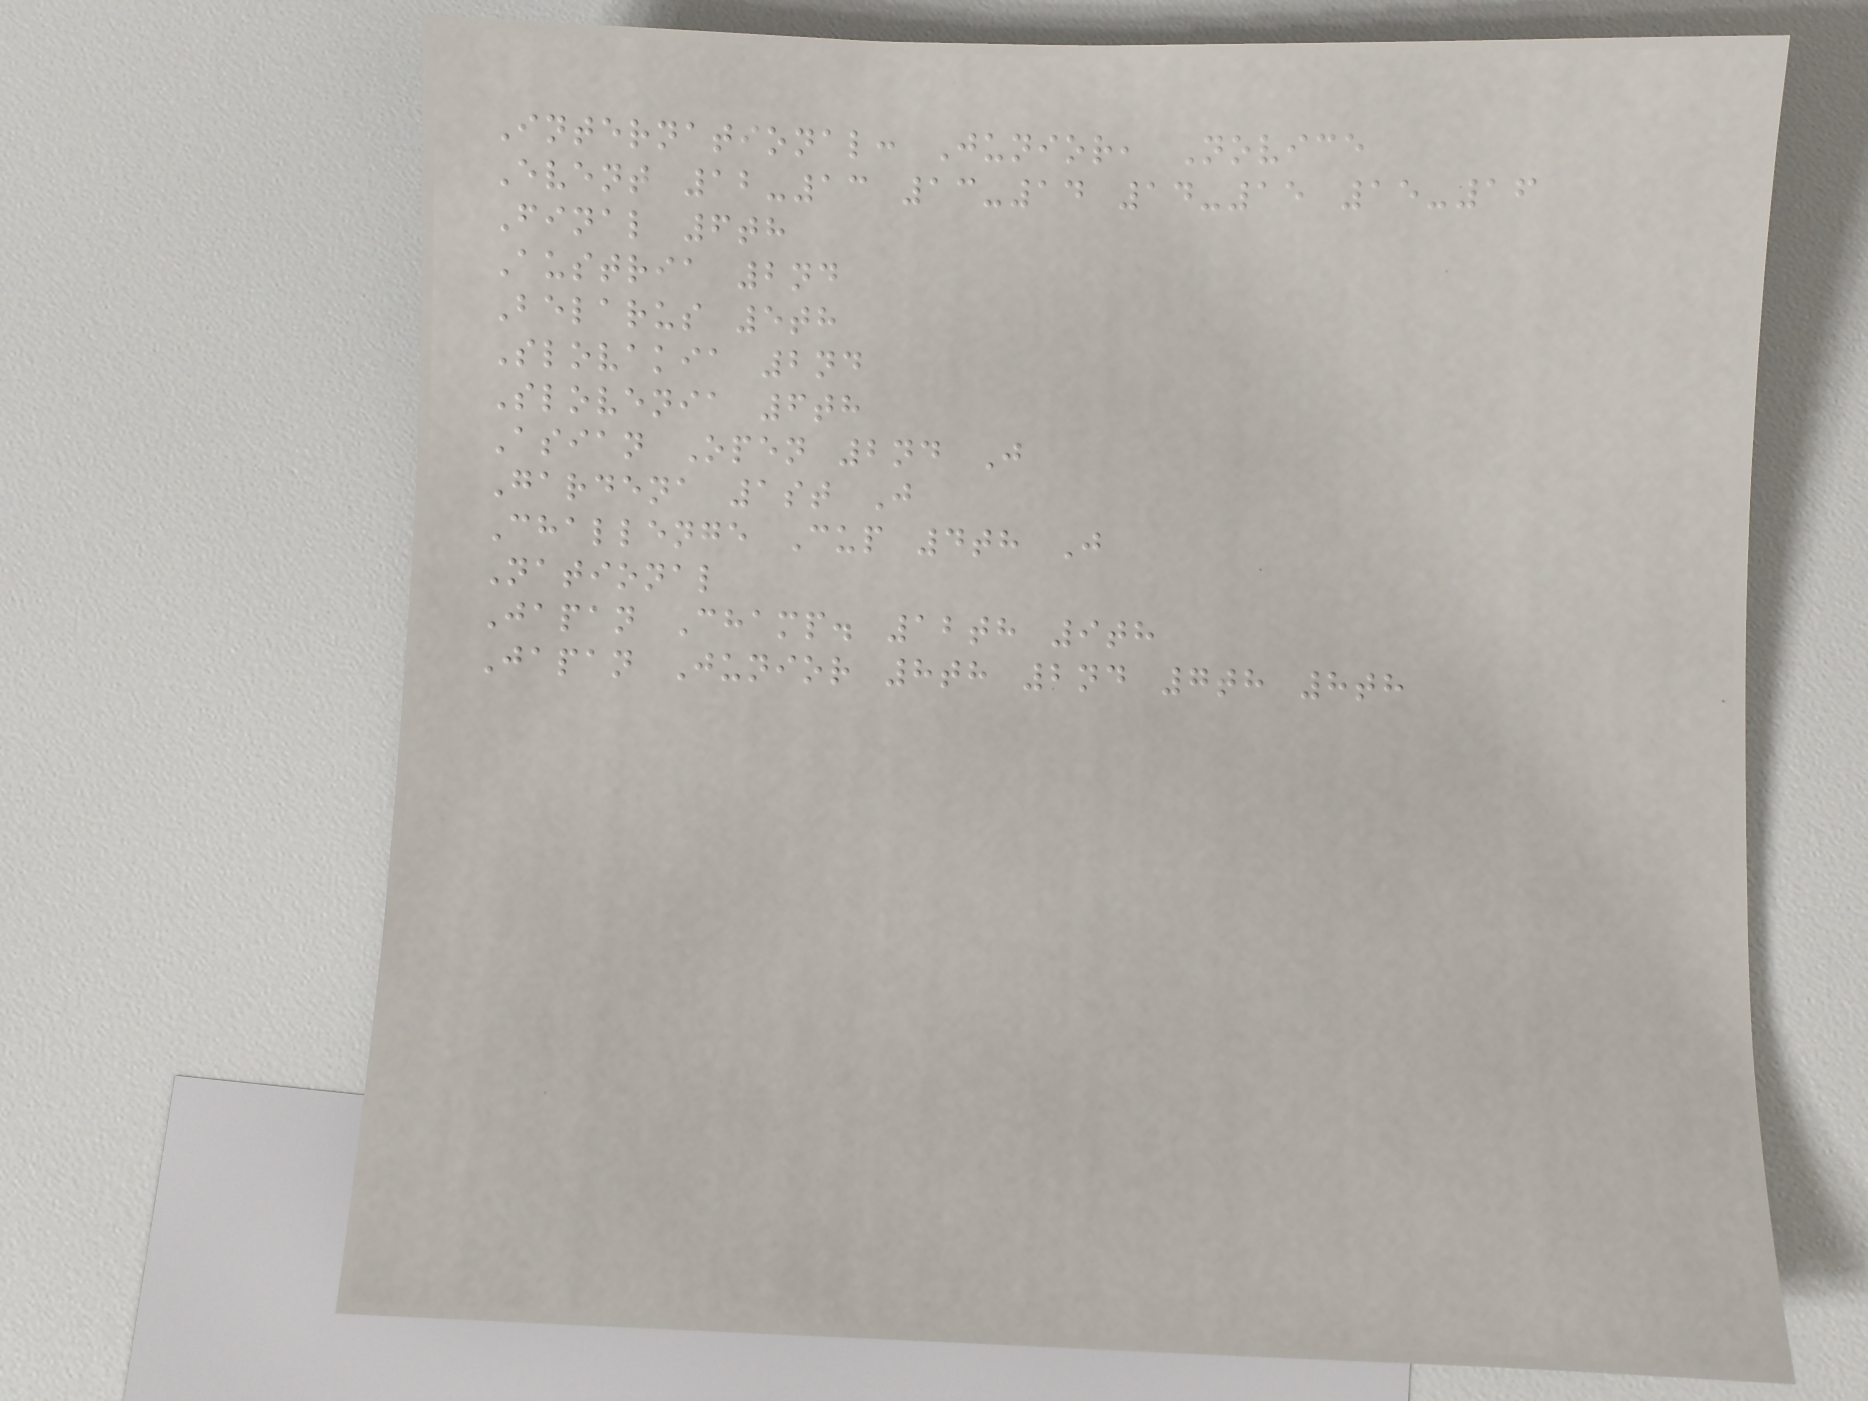International: Junior, Novice
Event 12-13 13-14 14-15 15-16
Final 6th
Austria 2nd
Belarus 5th
Slovakia 2nd
Slovenia 6th
Asian Open 2nd J
Gardena 1st J
Challenge Cup 4th J
National
Japan Champ. 12th 9th
Japan Junior 8th 2nd 7th 8th
